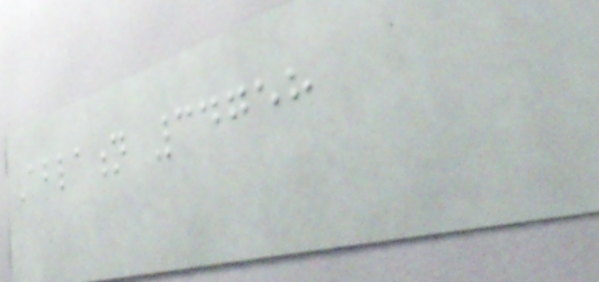Ablation 34758
